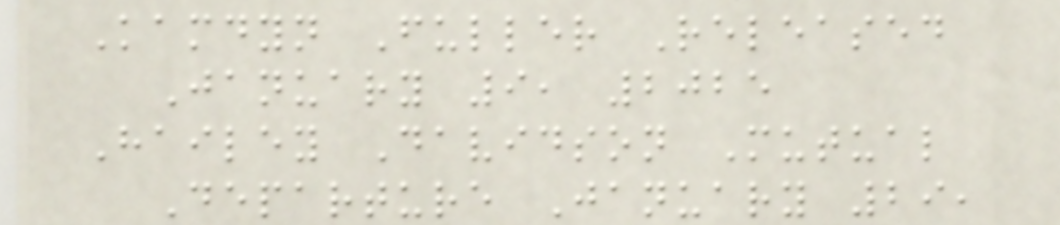Kamdyn Fuller Released
January 9, 2025
Hailey Davidson Mutual
Departure January 29,
